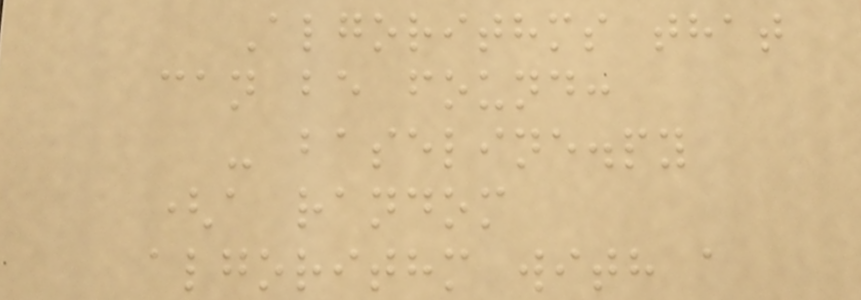Algorithms that
can be found:
- baseline.py
(a random
algorithm with a
